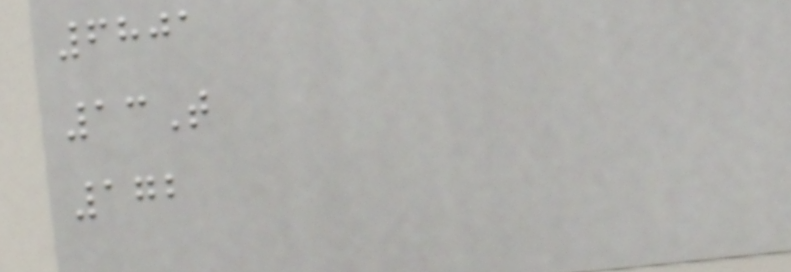6801
13T
172
